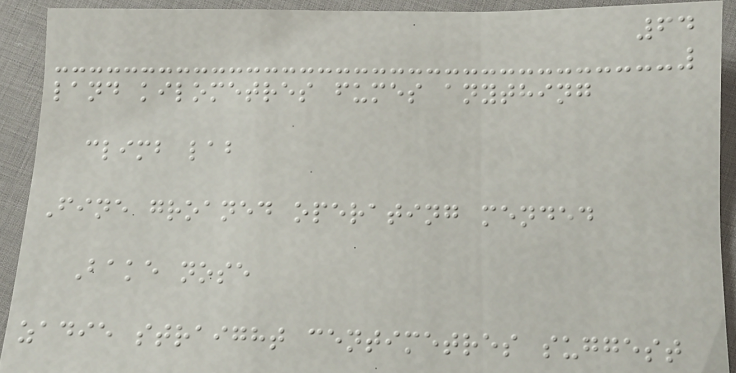64
land kilometres fumes anything
climb lab
Fine groaned operating mended
Bake nose
zadie straight centimetres suggest
